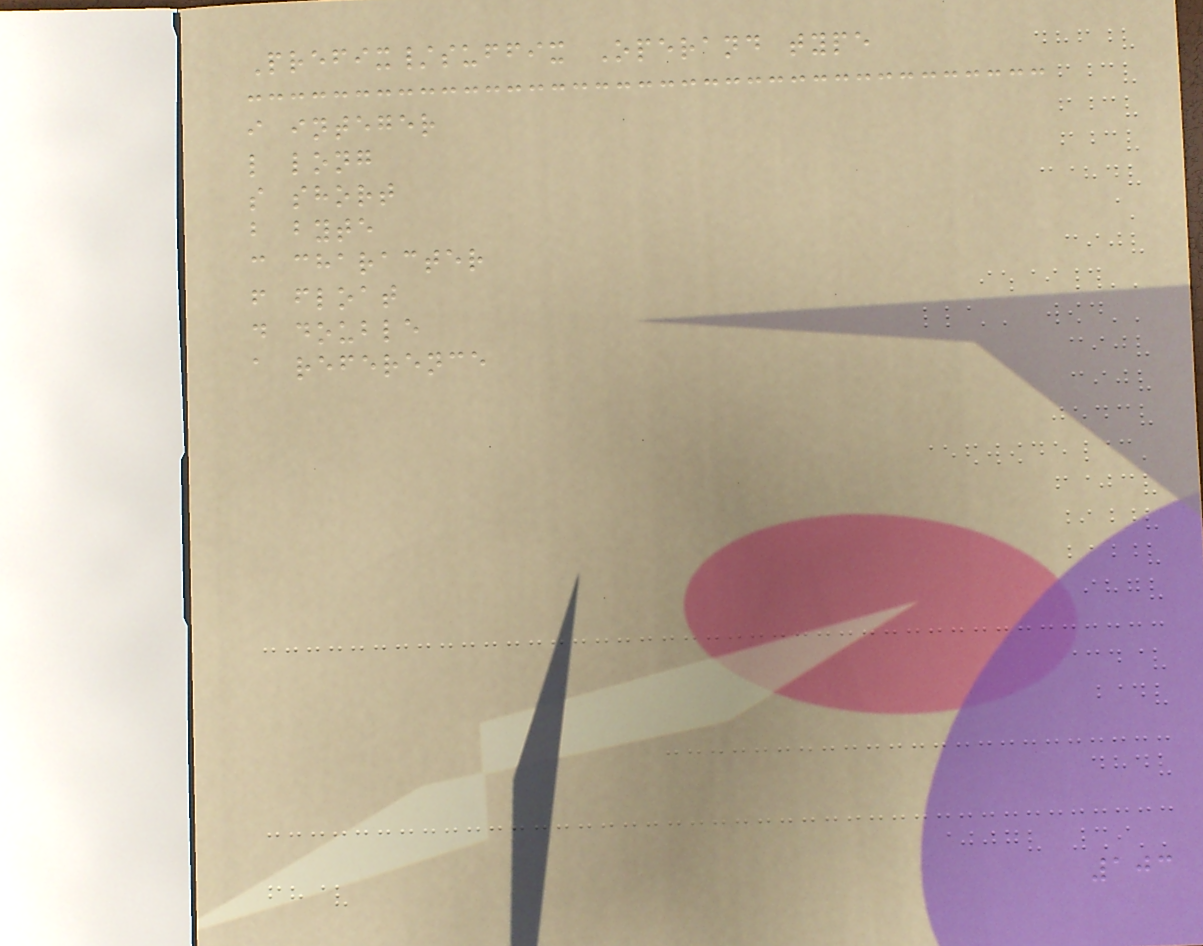Prefix/suffix Operand type
i integer
l long
s short
b byte
c character
f float
d double
a reference
103
